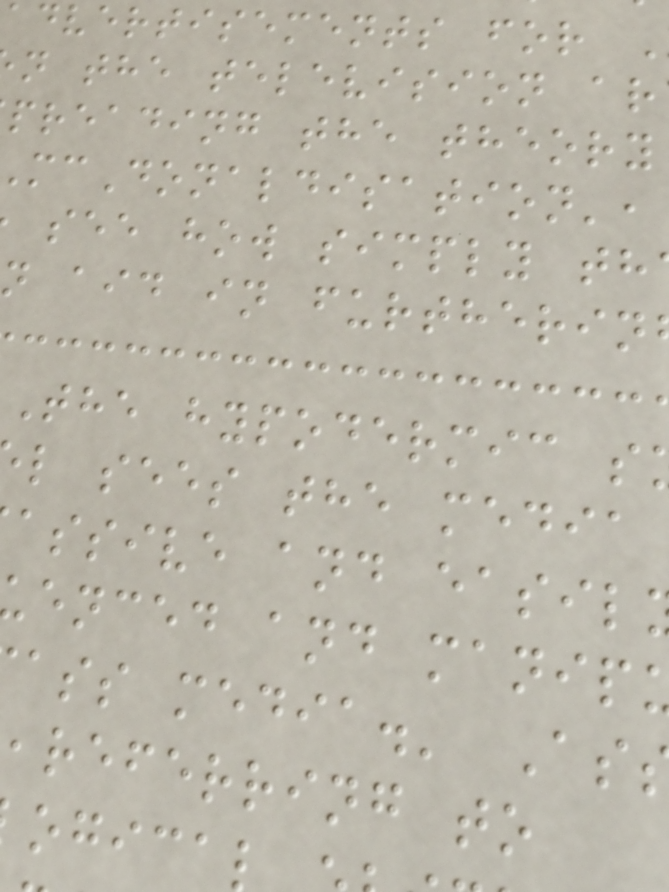advertisements for
n the television ar
preading the theory
cDonaldisation',
see how simply th
n aid in furtherin
The hypodermic s
l sees the media
assive and easil
enced and manip
ass media.' As
,referring to
